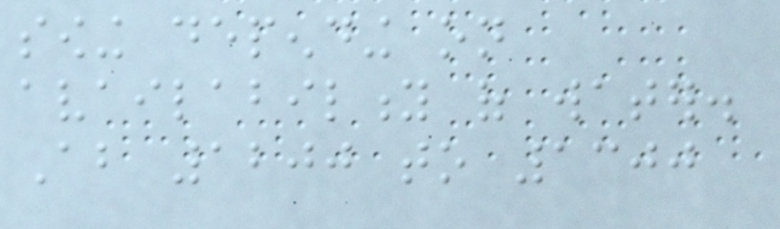sowing depending on
availability of water.
About 1200 to 1300
